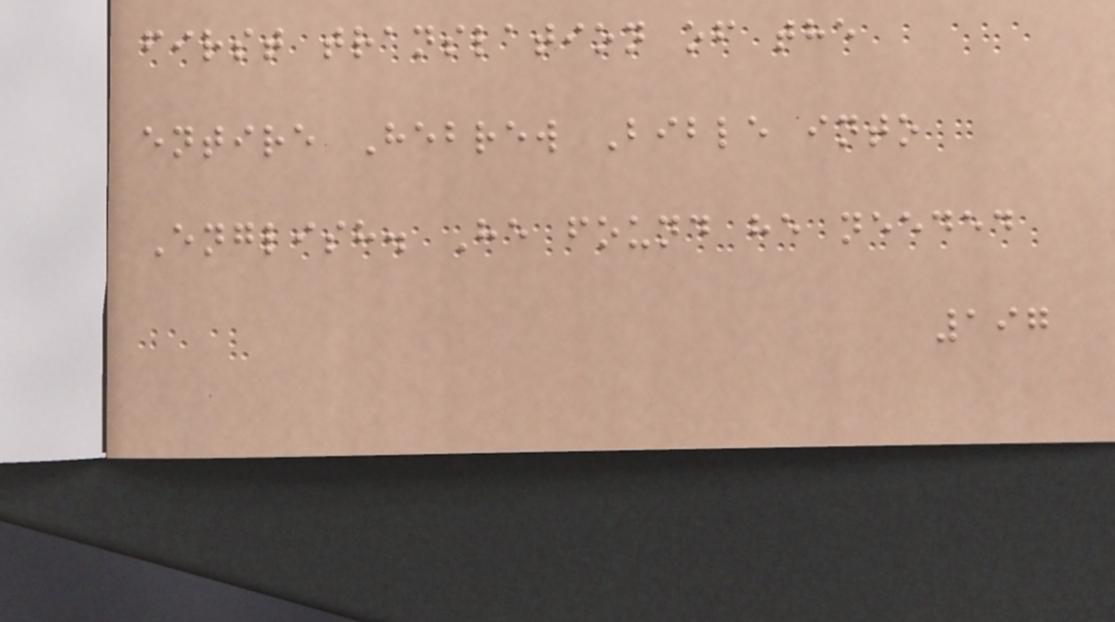first translation of the
entire Hebrew Bible into
English. He found he needed
197
